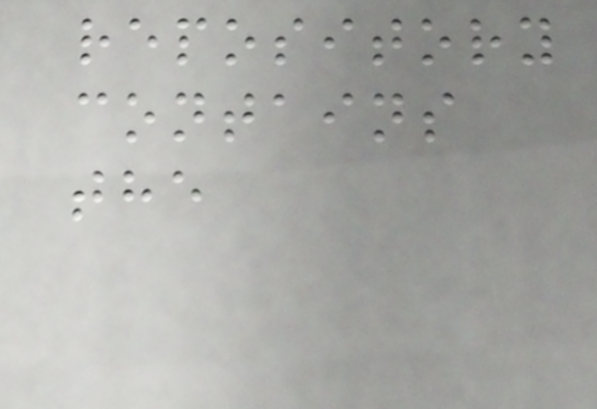repository
contains
the
